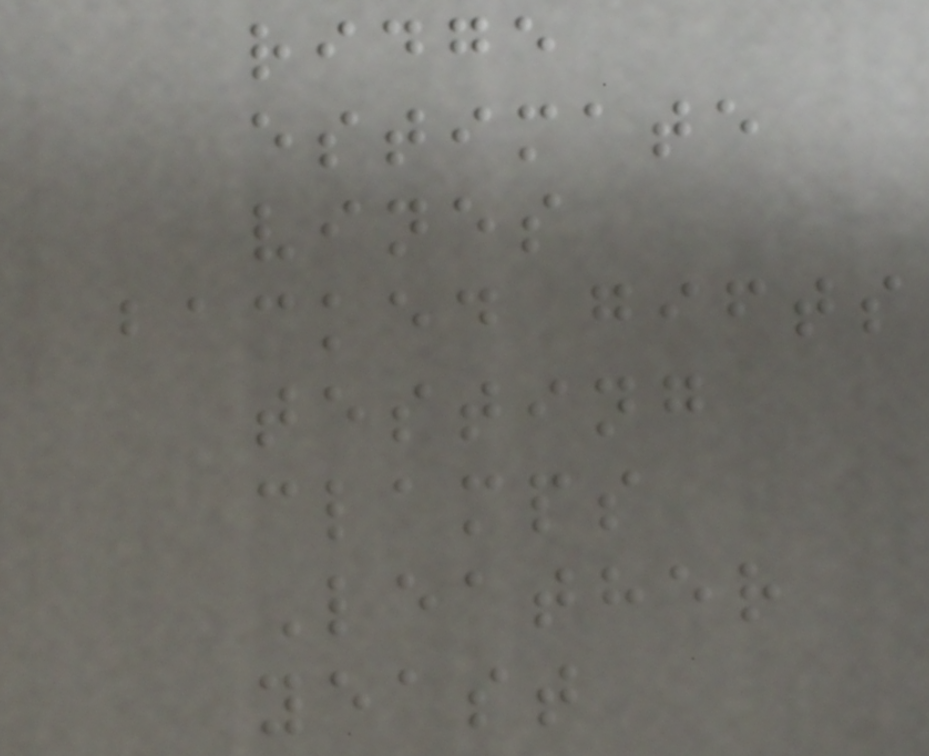ridge
estimate
vines
backed gifts
testing
clamps
Leather
yeast
